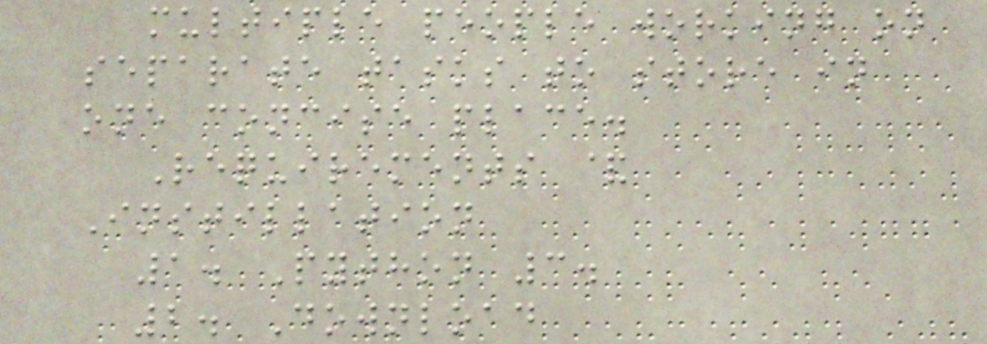multiple people working on
separate tasks to store in
one concise place.
Requirements &
Instillation
1. Python 3.
2. Download
